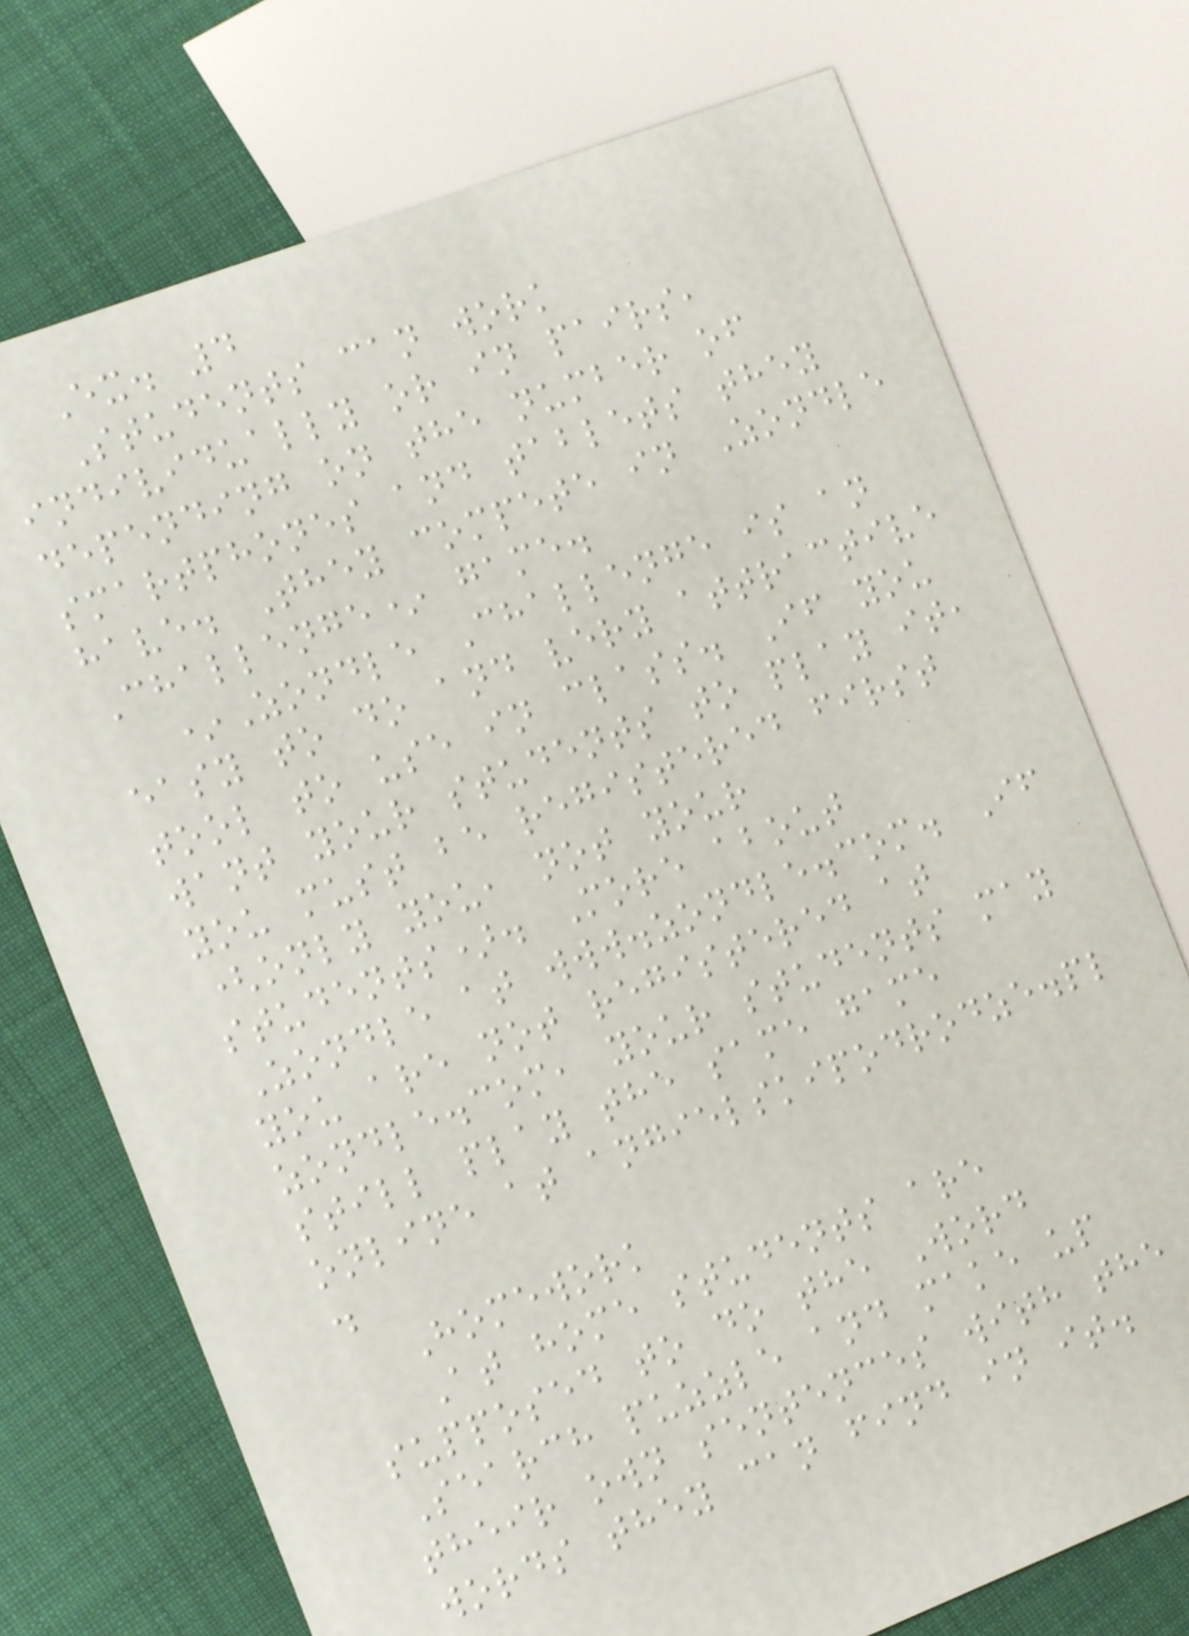Ex. 4
Students can work
individually or in pairs,
depending on the number of
smartphones and tablets they
have. They compete in Zondle
Challenge* game.
*Zondle Challenge is an
easy to do and very attractive
tool to use in class. If you
want your students to play it,
you must be registered first
(only you, not your
students). More about
Zondle at www.zondle.com. If
you are not registered at
zondle.com, your students may
still play the same game
online at angielskipodrodze.pl
.
Homework
At home students are
supposed to do the Word
Search puzzle and make up
their own sentences with the
words they can find in it.
